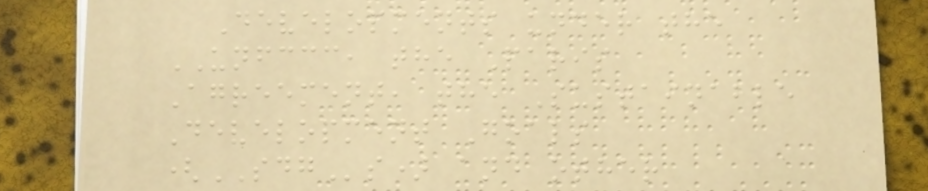Developments under the
UNFCCC, the Paris
Agreement, the Sustainable
Development Goals
(SDGs) and other
